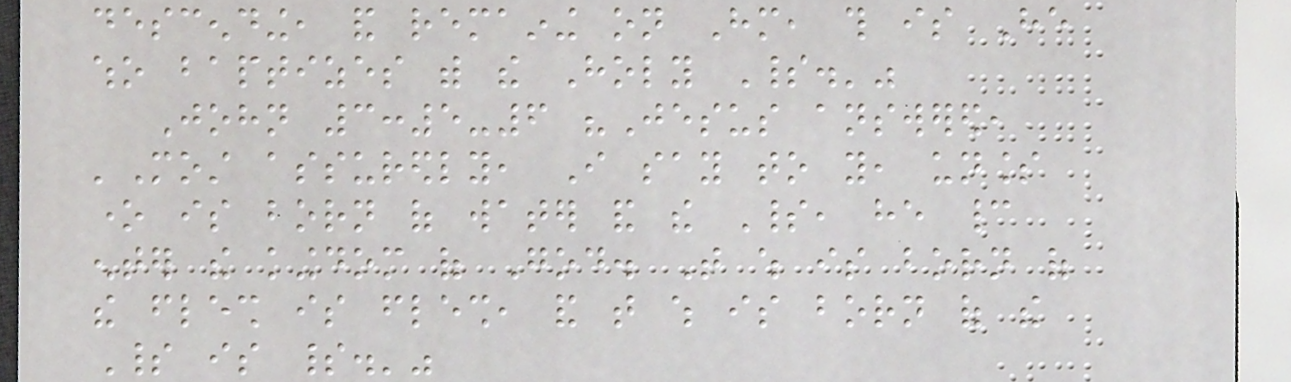descending, and remaining on Him, this is He
who baptizes with the Holy Spirit.'"
John 3:5-6 "Jesus answered,
'Most assuredly, I say to you, unless
one is born of water and the Spirit, he cannot
enter the kingdom of God. That which is born of
the flesh is flesh, and that which is born of the
Spirit is spirit.'"
